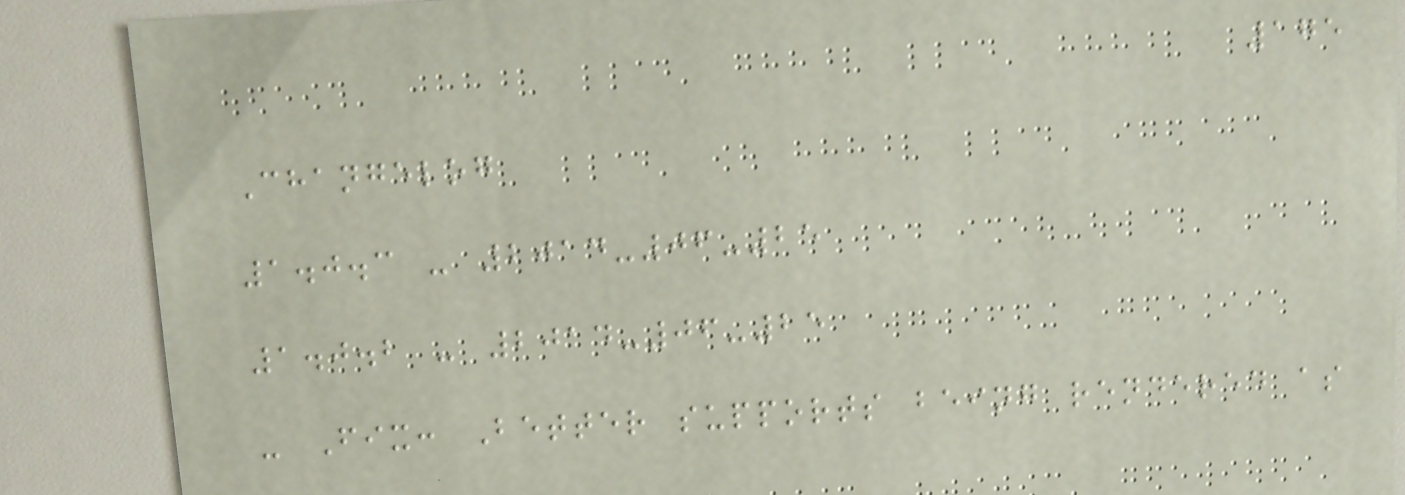175
Changelog
1.0.3 - 2014-06-25
1.0.2 - 2014-06-25
- Fix: Better supports being rendered as
